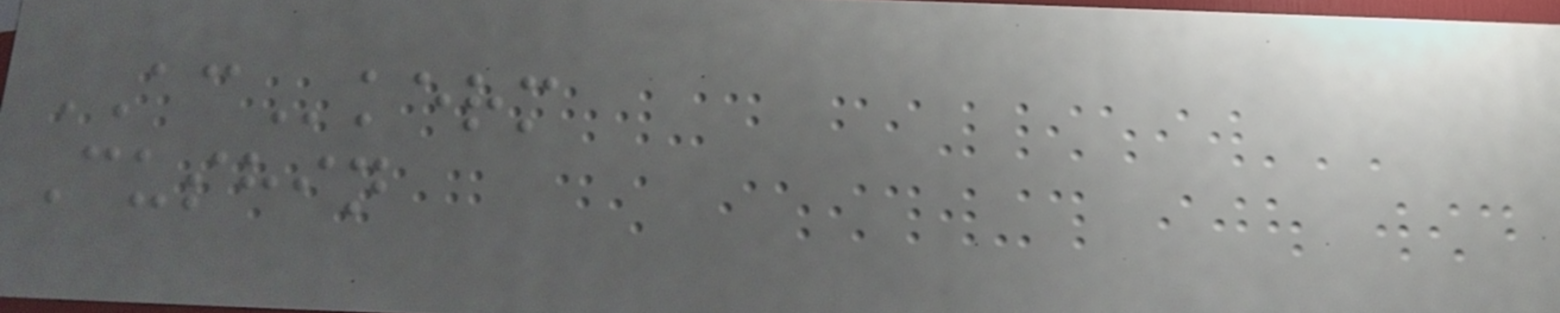ACkerm
Cushin
